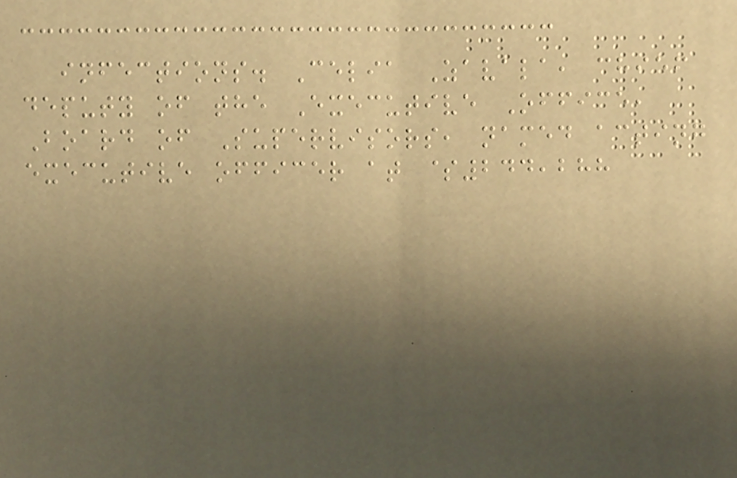infections. Celia Zavala, chief
deputy of the Executive Office,
Board of Supervisors, named acting
executive officer at $244,288
